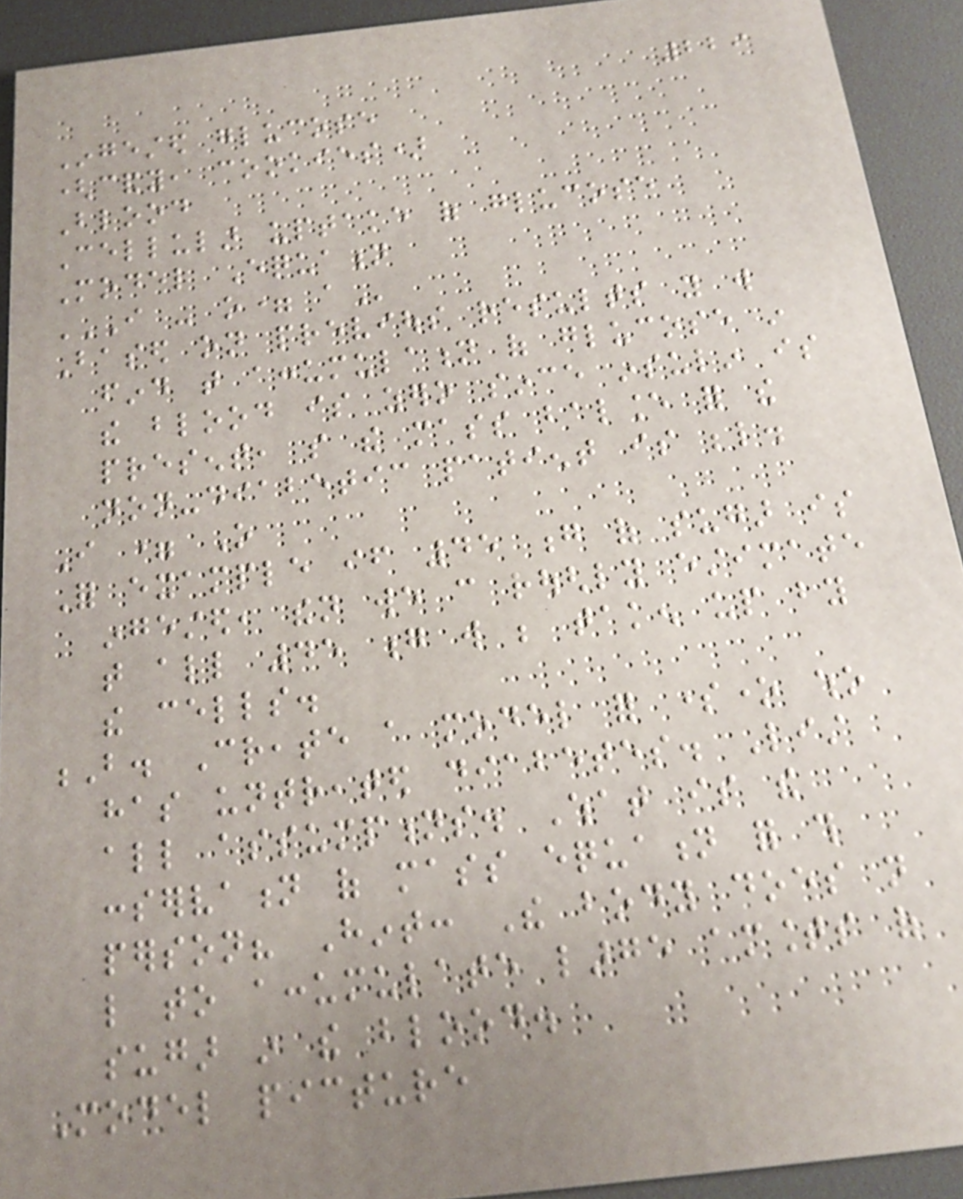229
Ingested glucose
(candy, cookies)
Blood
Cellular uptake of glucose
Model Equation
I - O= A
Based on previous results you will
find that accumulation of glucose in
the blood is zero since insulin is
present, so the mass balance for the
non-diabetic patient is below.
I = O
For example if 45 g of sugar is
ingested, then we can roughly estimate
that all 45 g will be taken up by
the cells.
B. Create a model for someone who
has untreated diabetes. List
all assumptions. What is the
conservation of mass equation for this
person? Hint: The body does not
like to accumulate large amounts of
sugar in the blood.
Model picture
